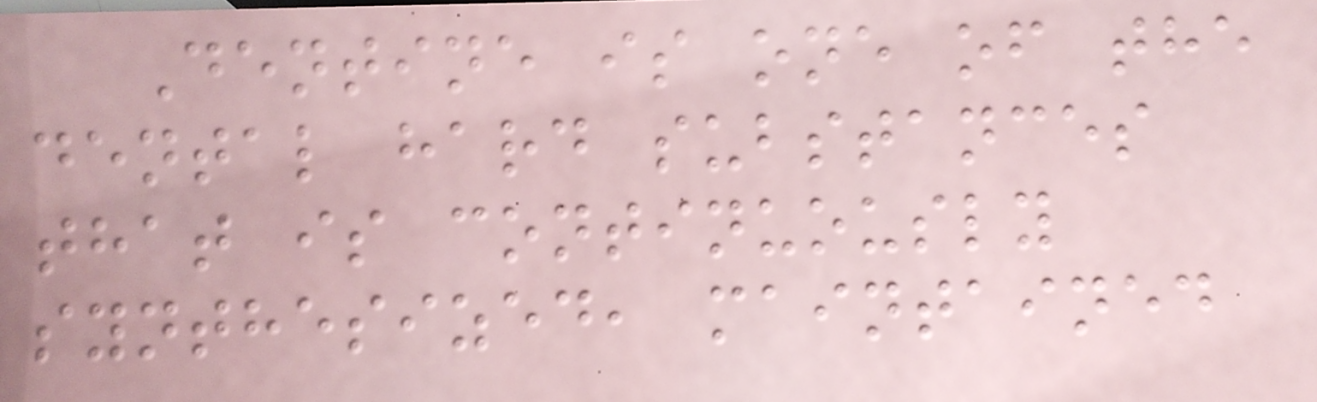Dentine is one of the
dental hard substances
that is continuously
synthesized, maintained
